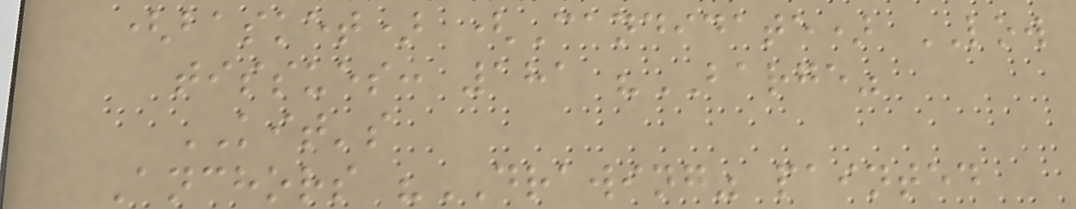(basket) (Candidate) LOW
tissues: 181 "BARGE"
KIT's
Anchors "DRAWING" painted
